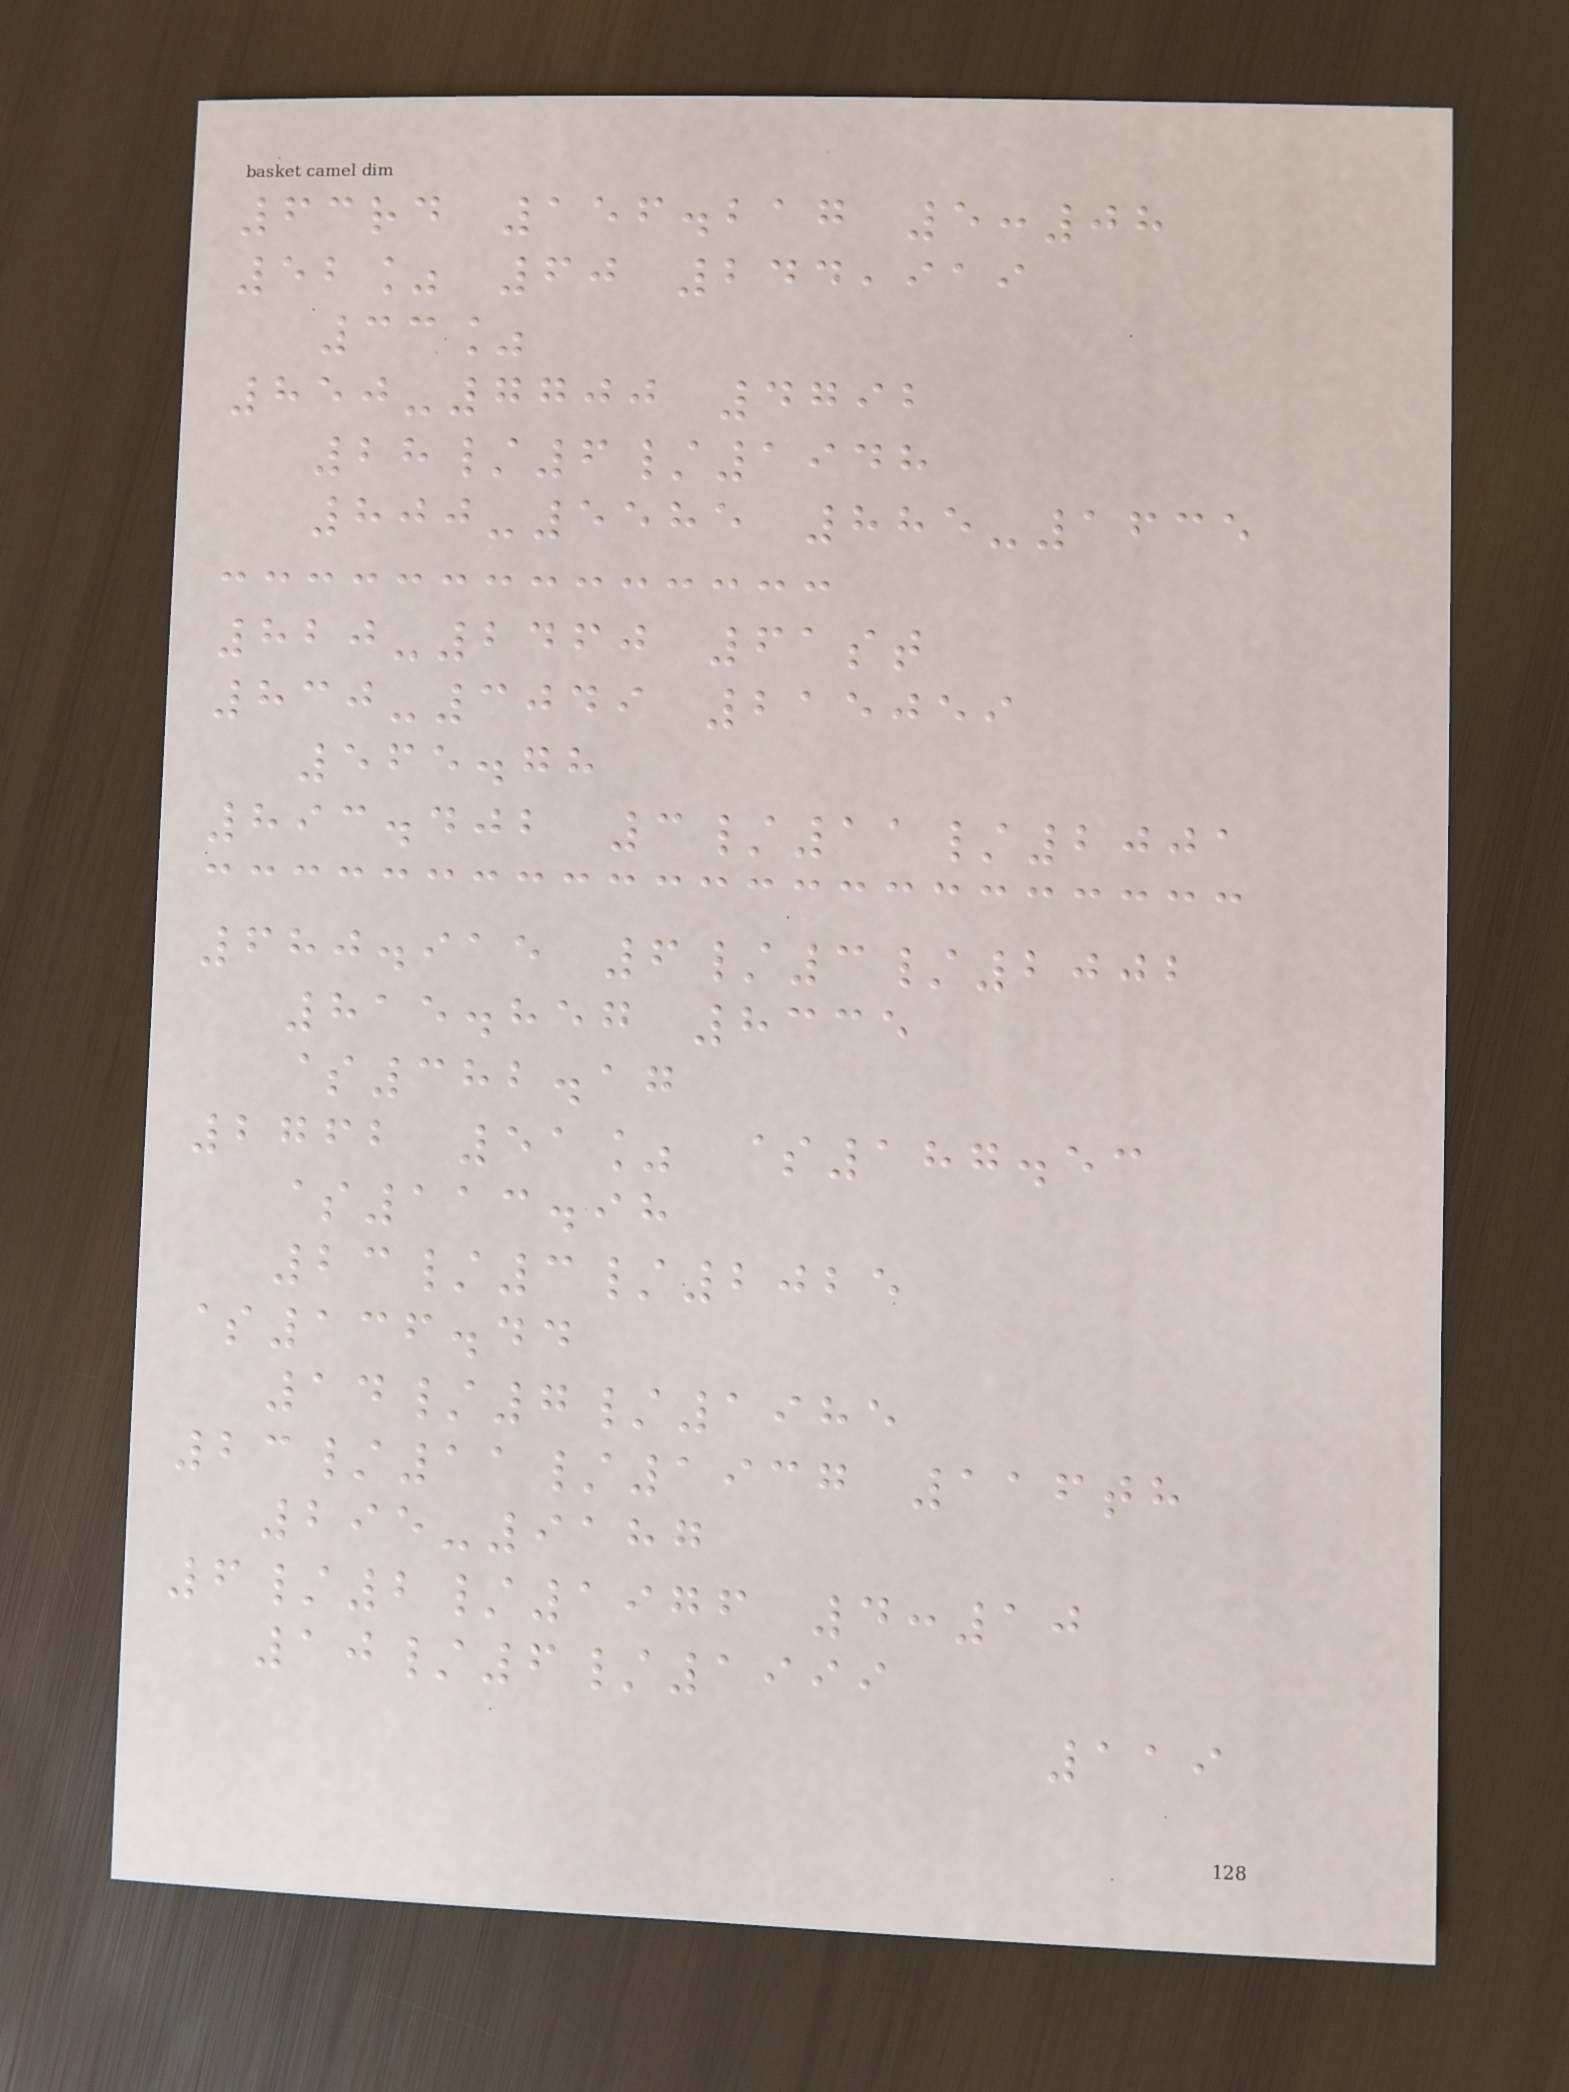63rd 156.217 5:08
52% 60 244,919
33%
850-7700 4792
28/6/1948
800-5585 885-1635
820-2460 61st
830-3049 215059
565.78
893.402 3/11/2001
680.915 6/3/2002
815.857 8335
$382.17
2762 51% $187.53
$113.98
23/3/2025
$136.44
14/7/1985
23/11/1937 116th
295-9187
6/2/1976 4:10
10/6/1999
119
